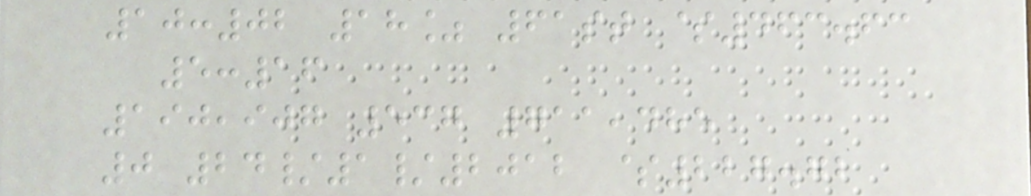10:02 18% 61st $463.63
5:16
190,907 537 711,485
0 24/1/2012 $227.72
